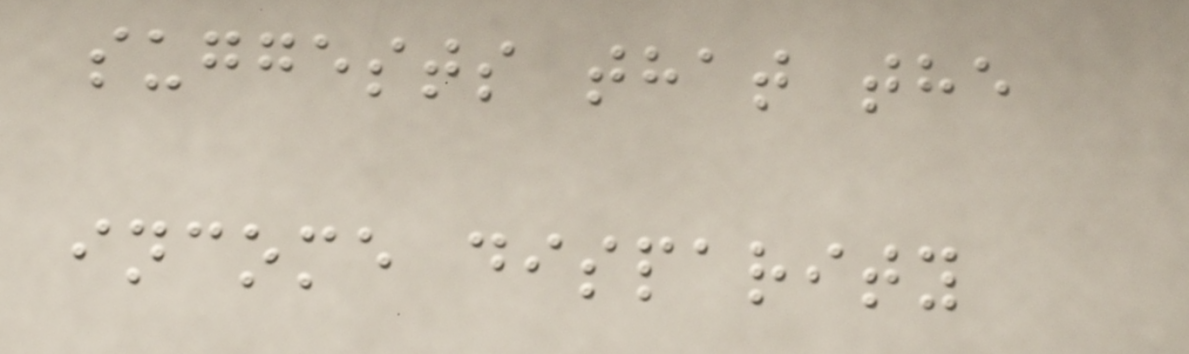suggests that the
income disparity
